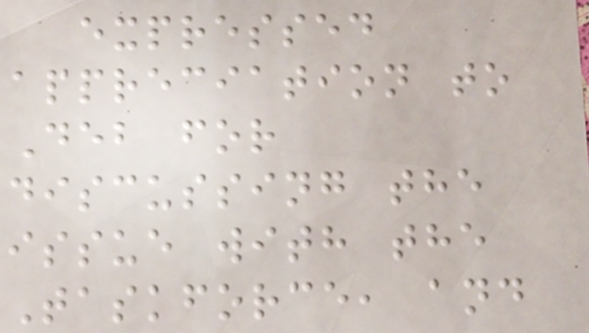expressed
appreciation to
Deb for
discussing the
issue with the
Taskforce, and
